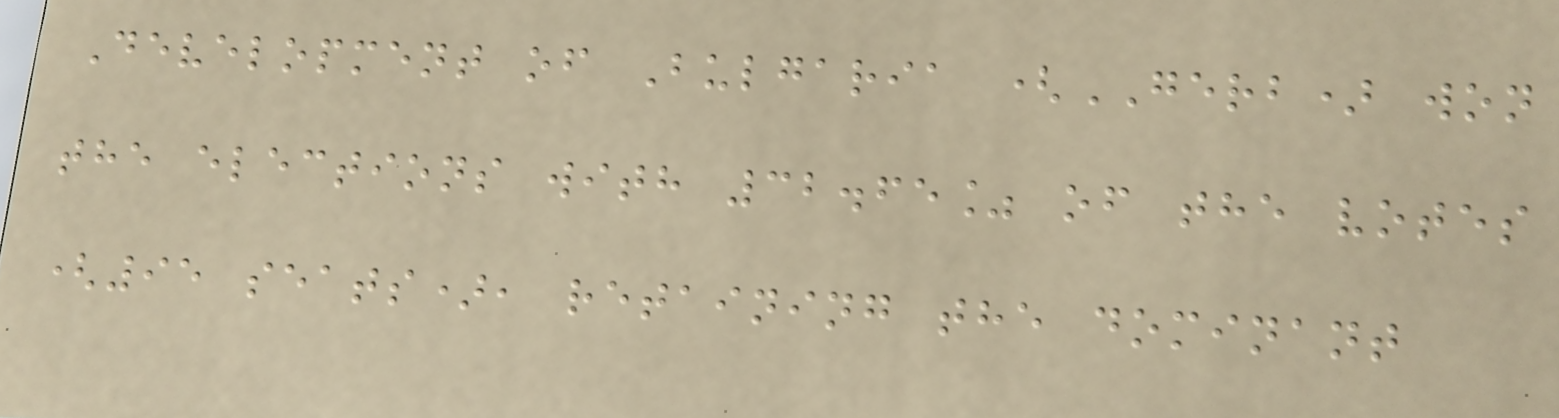Development of Bulgaria (GERB) won
the elections with 32.65% of the votes
(95 seats), retaining the dominant
